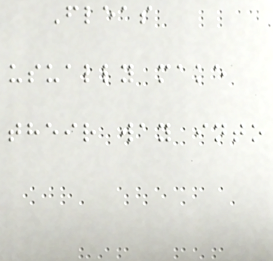Fleas
usually make
their way into
